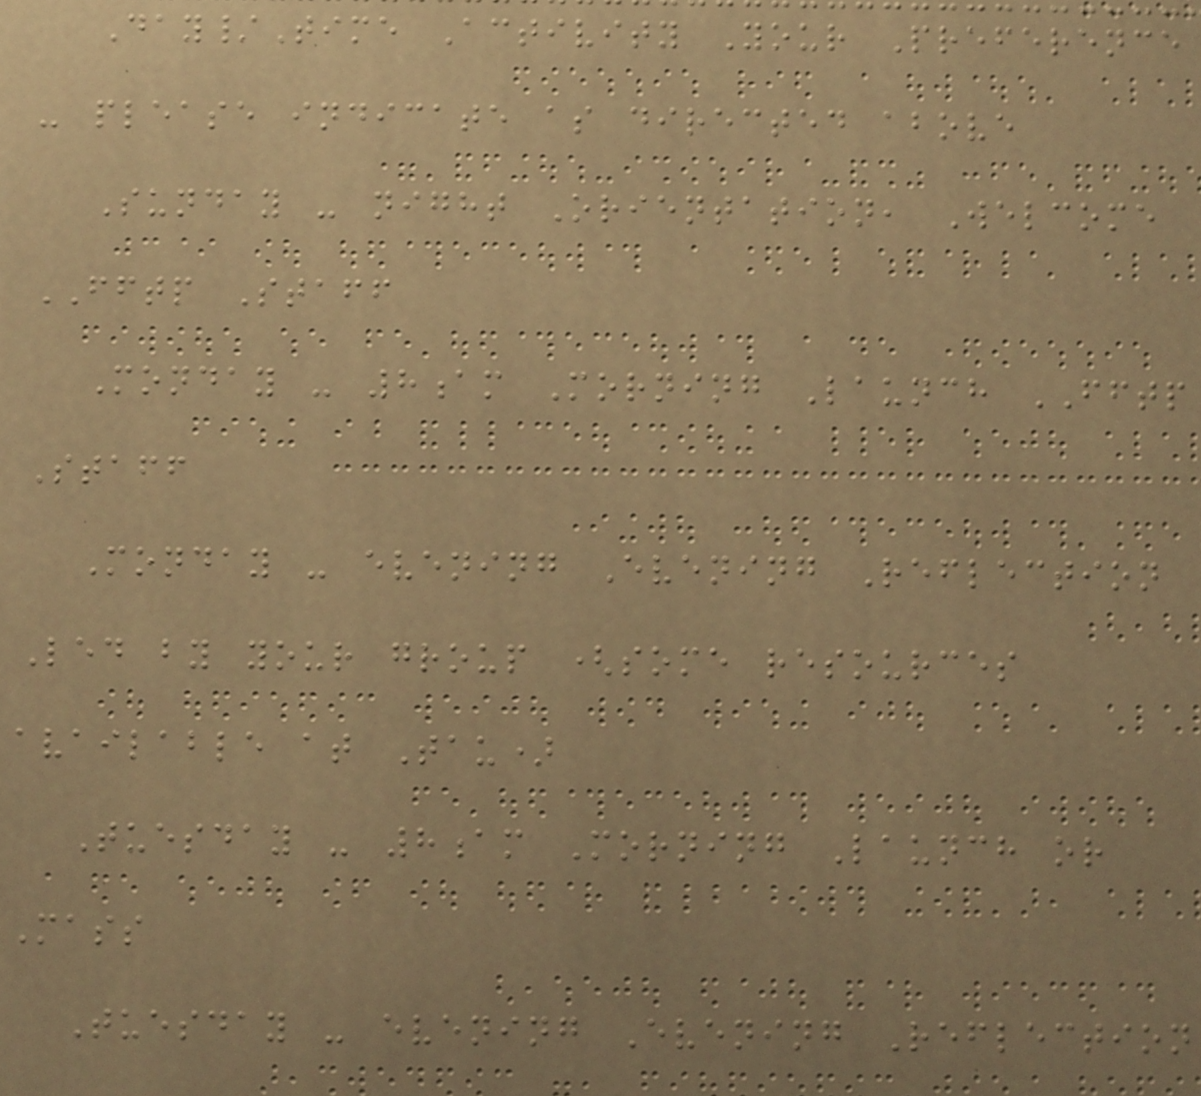Day/Time Activity Your Preference
- please indicate as directed above
Sunday - night Orientation, Welcome
FFTP Staff
Monday - 8am Morning Launch FFTP
Staff
Monday - evening Evening Reflection
Led by your group (some resources
available at Tau)
Tuesday - 8am Morning Launch or
Mass
Tuesday - evening Evening Reflection
